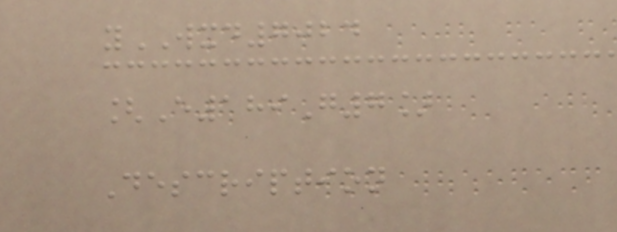yWXD7024
[E189G7]
Description
